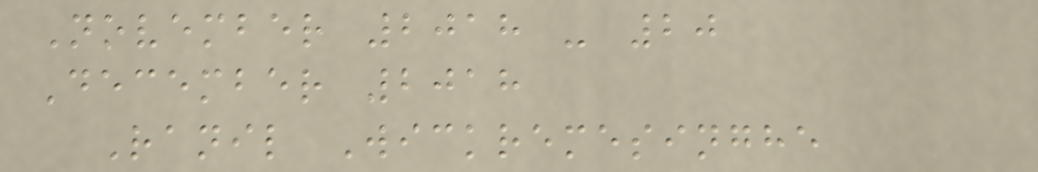November 2018 - 20
December 2018
Ranil Wickremesinghe
